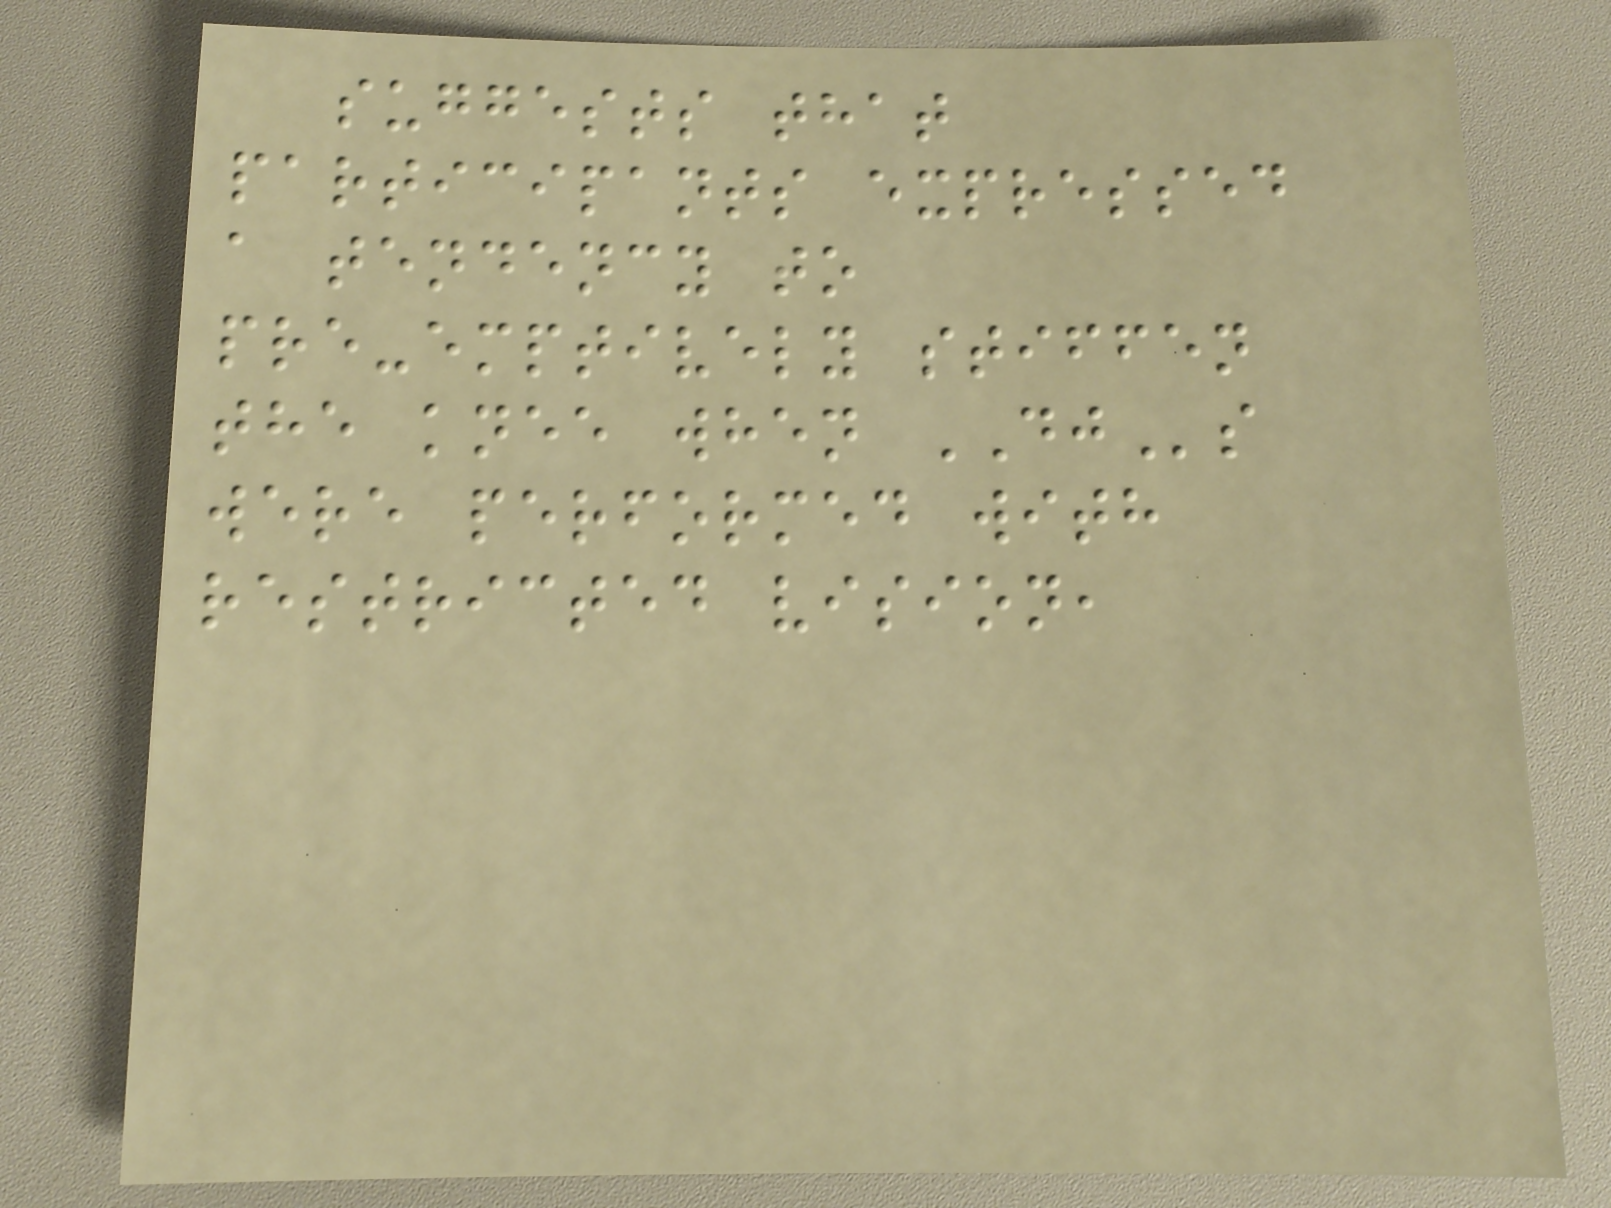suggests that
participants expressed
a tendency to
pre-emptively stiffen
the knee when DJs
were performed with
restricted vision,
